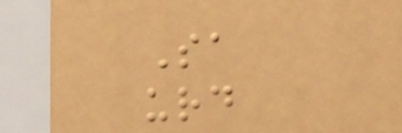Sa
urd
